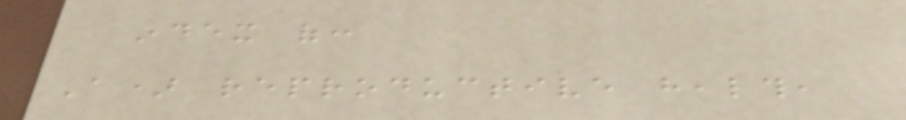index of:
A) reproductive health,
